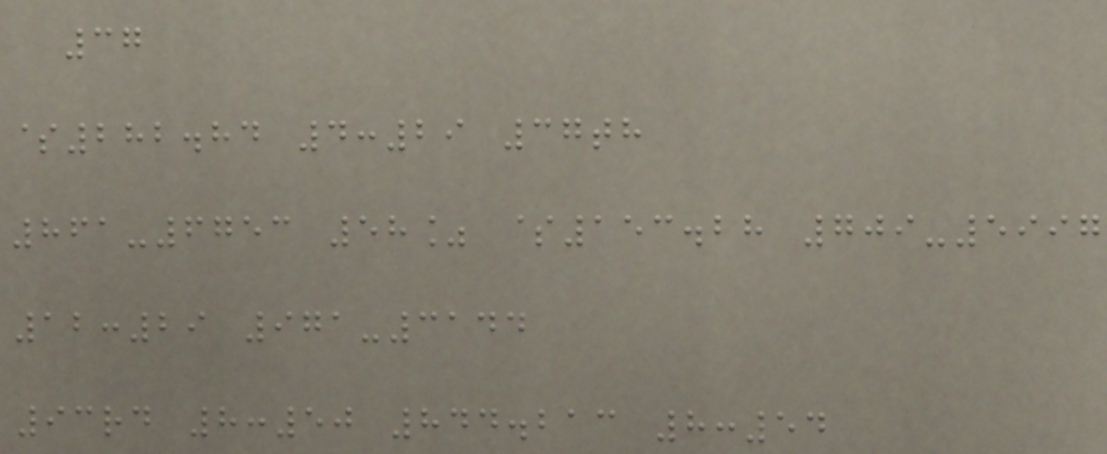37
$282.84 4:29 37th
861-6753 58% $153.28 709-5997
12:29 971-3144
93rd 8:50 844.213 8:54
